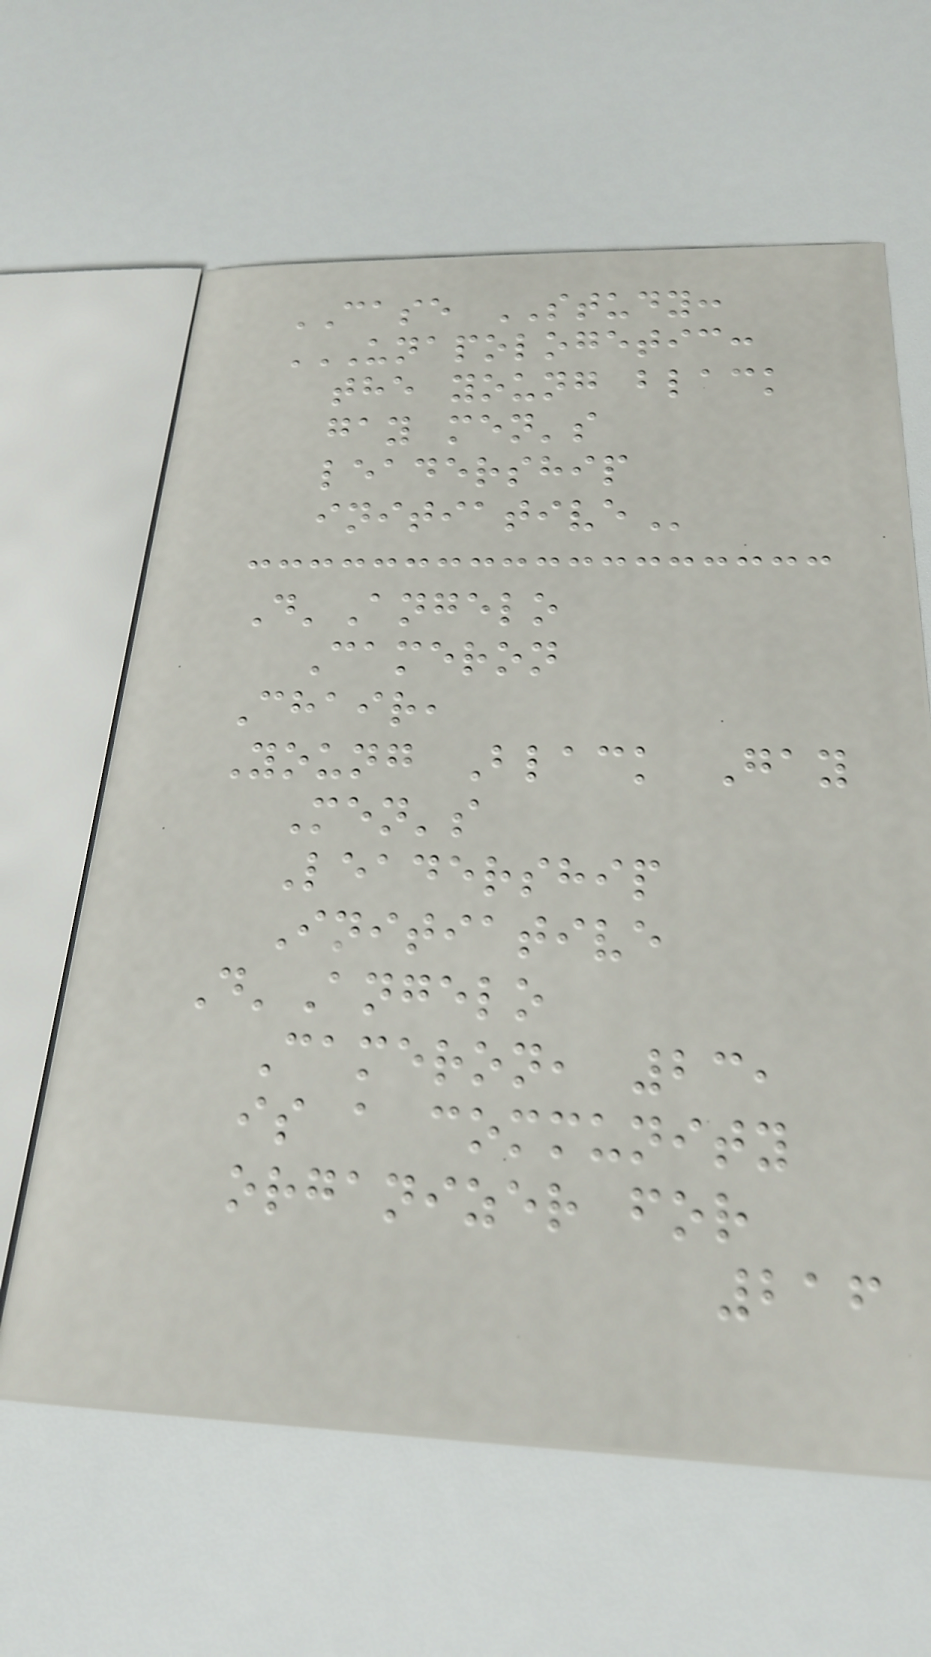CASE STUDY:
UNAPOLOGETIC:
THE YOUNG BLACK
GAY MEN'S
LEADERSHIP
INITIATIVE
D'Angelo
Cameron
Chair,
Young Black Gay
Men's
Leadership
Initiative
D'Angelo
Cameron, 23,
is a community
organizer for
216
